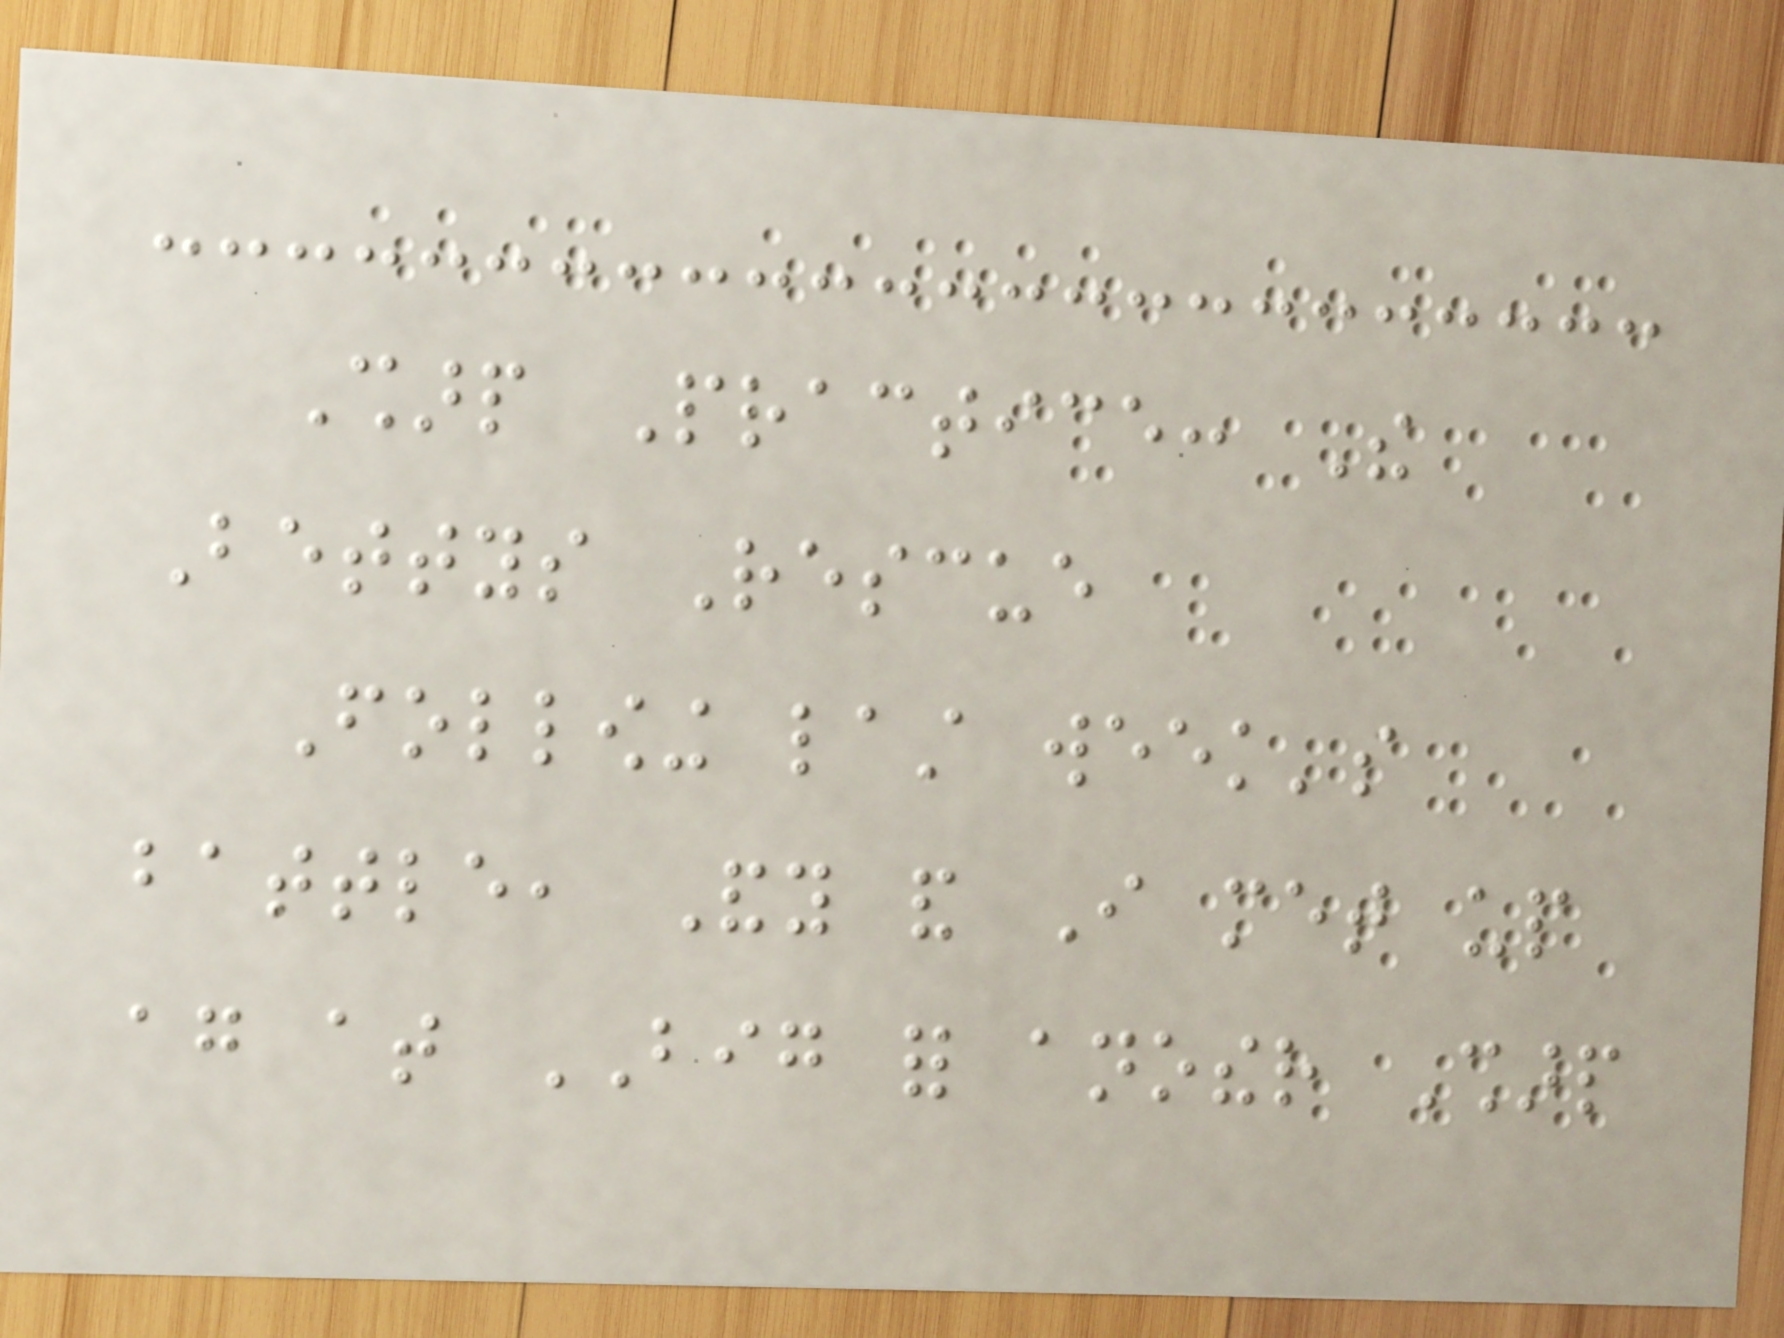Sharp Practice: The
Bettys Rescue
Following last week's
battle, Andy and I met up
again at BIG for another Sharp
